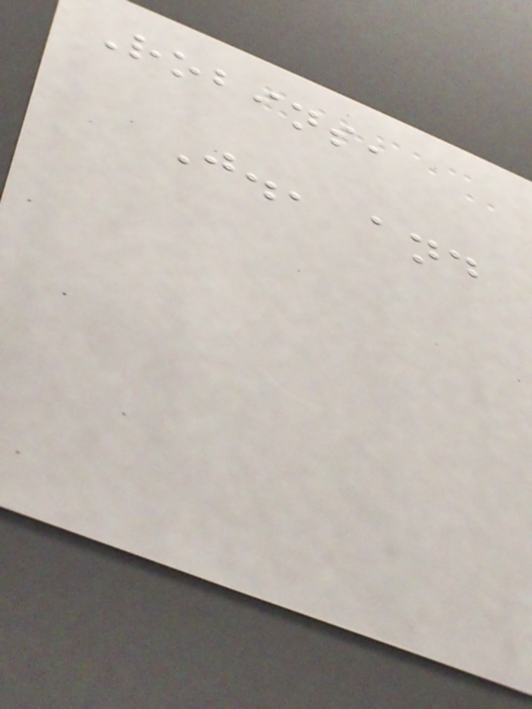Robins,
J., and
